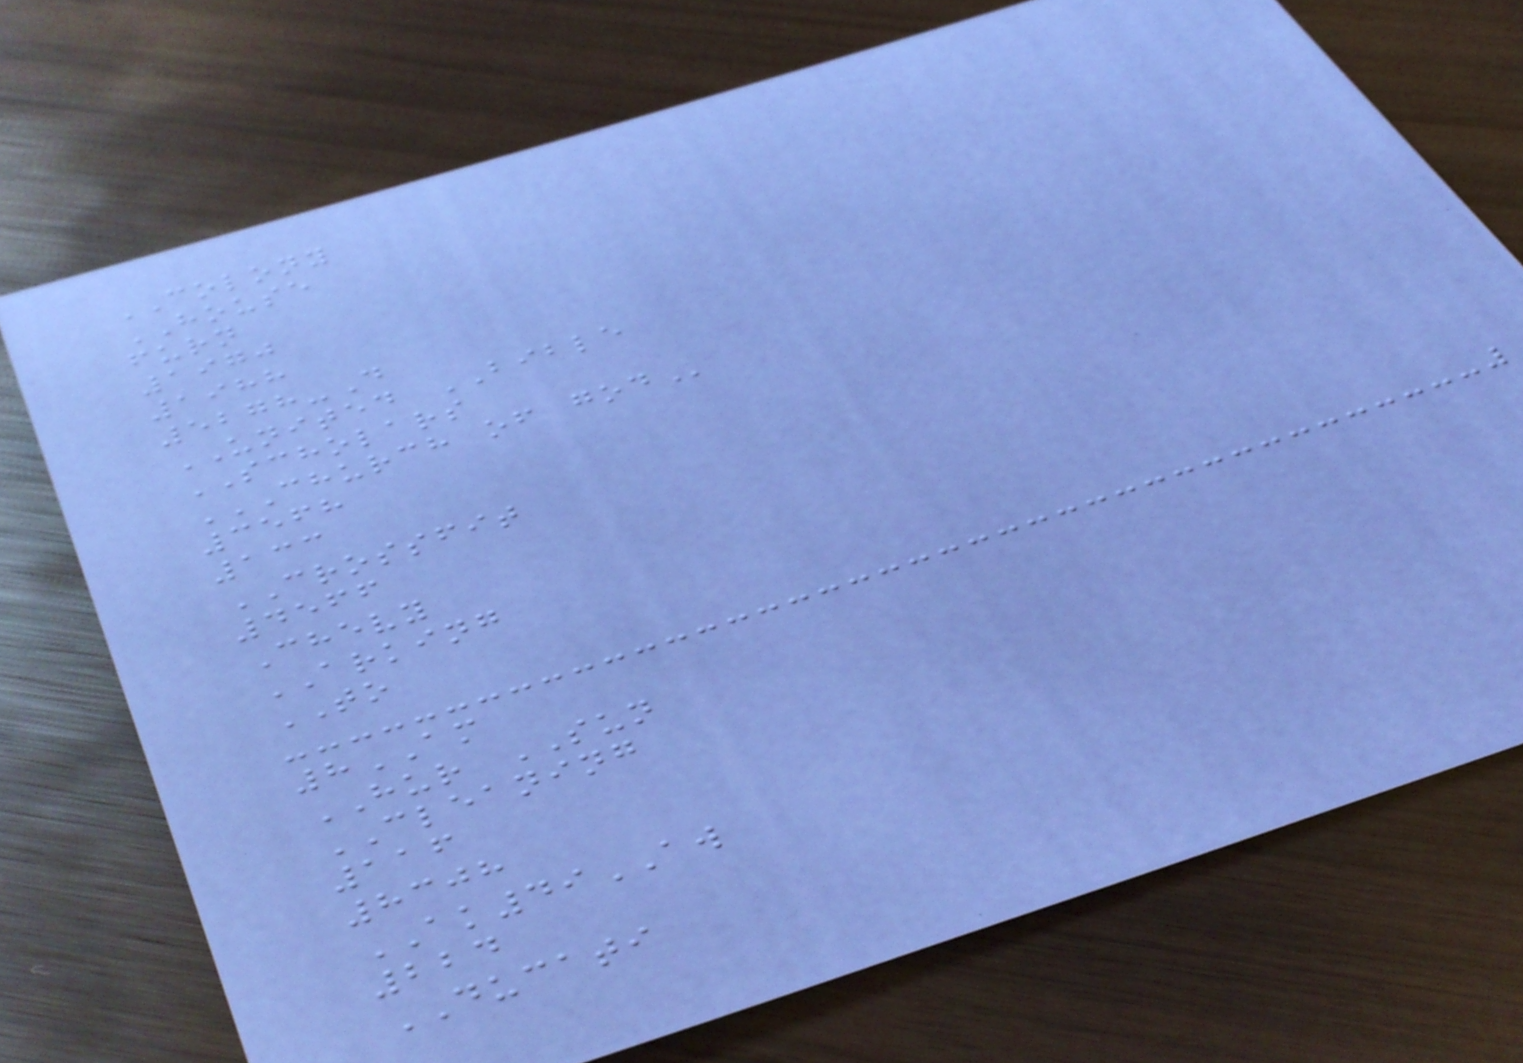COLONY
HOUSE
furn
1970
1988
5278-D
UNITED BIBLE
SCHOLARS
CHURCH OF GOD
3568
133
CROSSFIT
4566
Chevy
ARKING
TO
8AM
HUR SUN
CLEANING
116
8308
AK49AW
224
DUCATI
